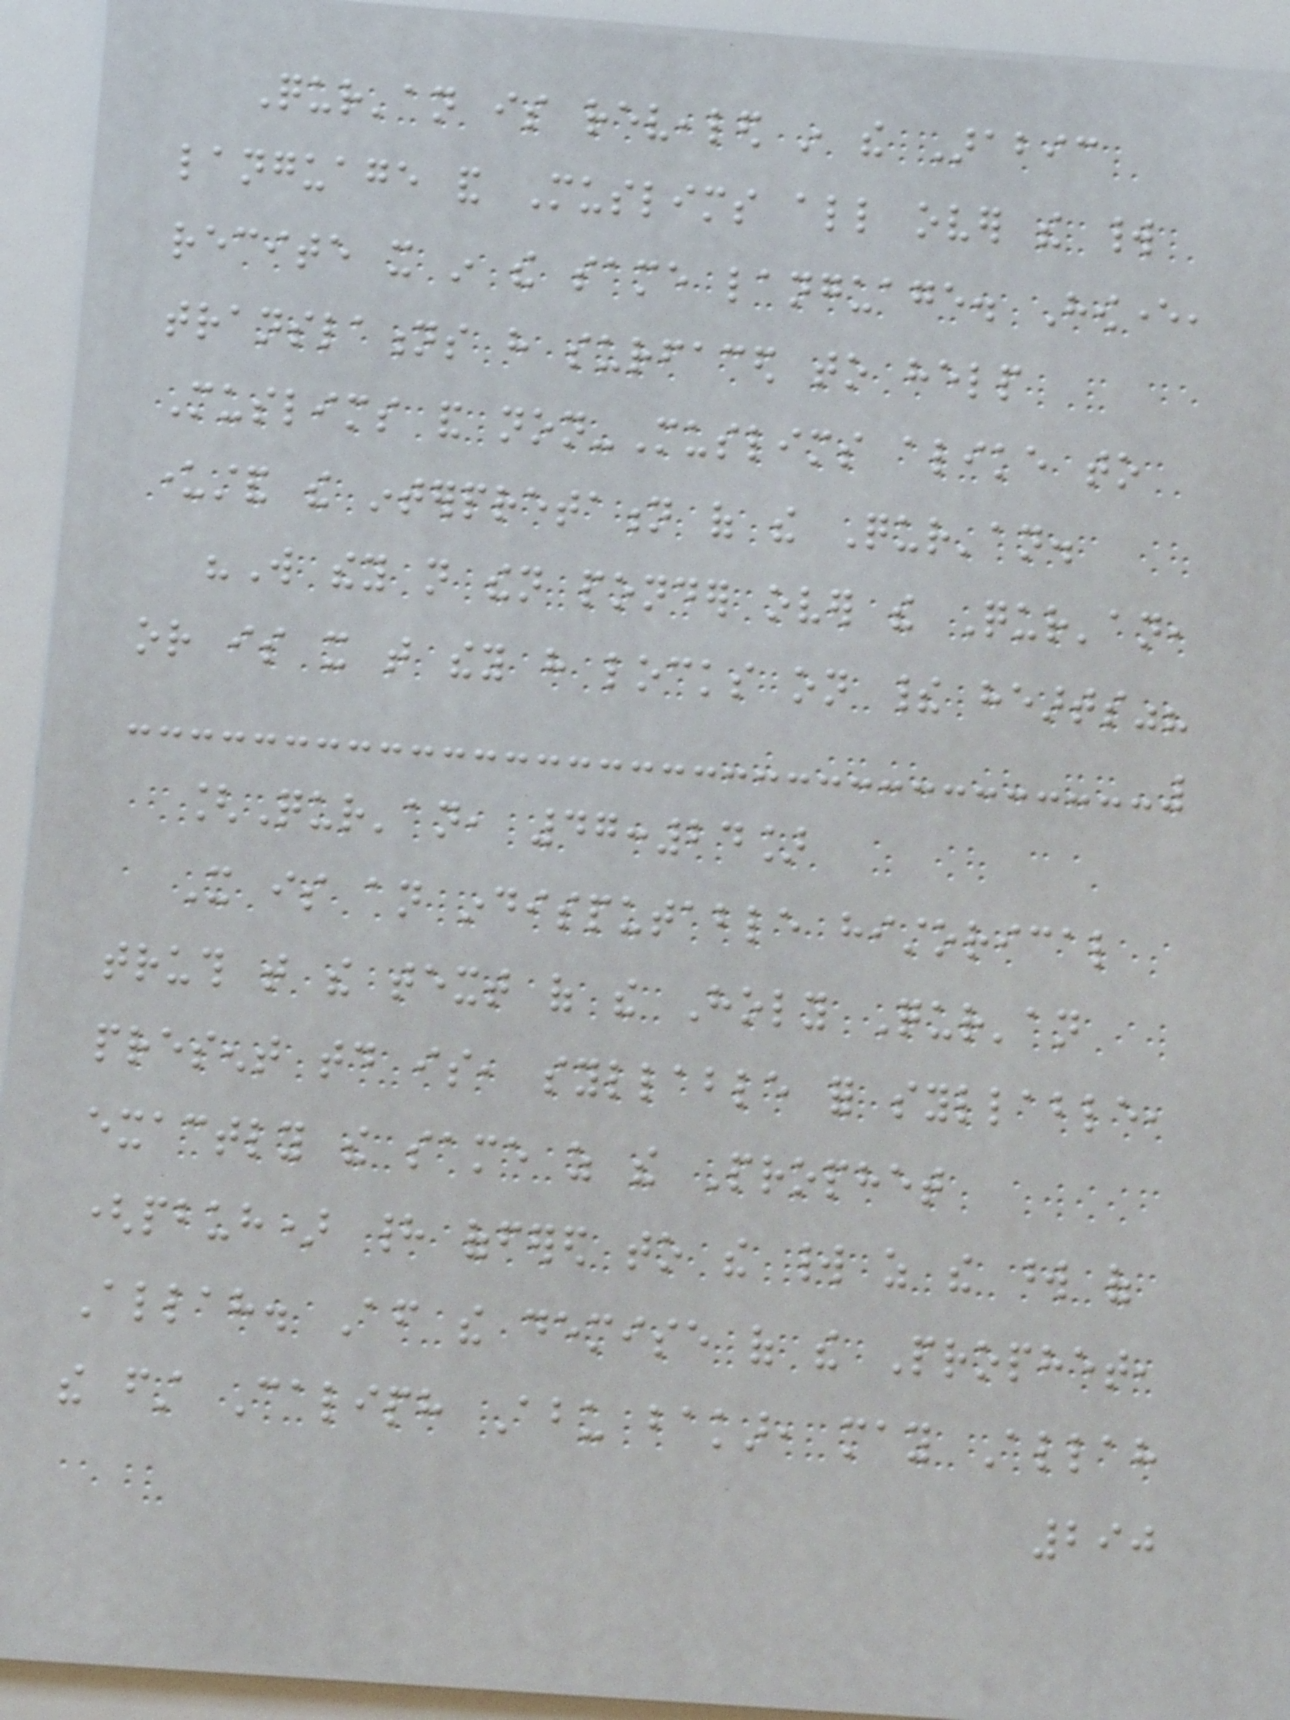Qur'an is revealed in the Arabic
language and Muslims all over the world
recite it in the same language. However,
translations have surfaced to help
Muslims and non-Muslims alike to
understand the interpretation of the Qur'an.
"Will they not then ponder over the Qur'an,
or is it that they have locks on their hearts"?
[Qur'an, 47:24]
It is an indisputable historical
truth that the text of the Holy Qur'an
present today is, syllable for syllable,
exactly the same as the Prophet
(pbuh) had offered to the world as the word of
Allah. After the demise of the Prophet,
the first Caliph Abu bakar, may Allah
290
